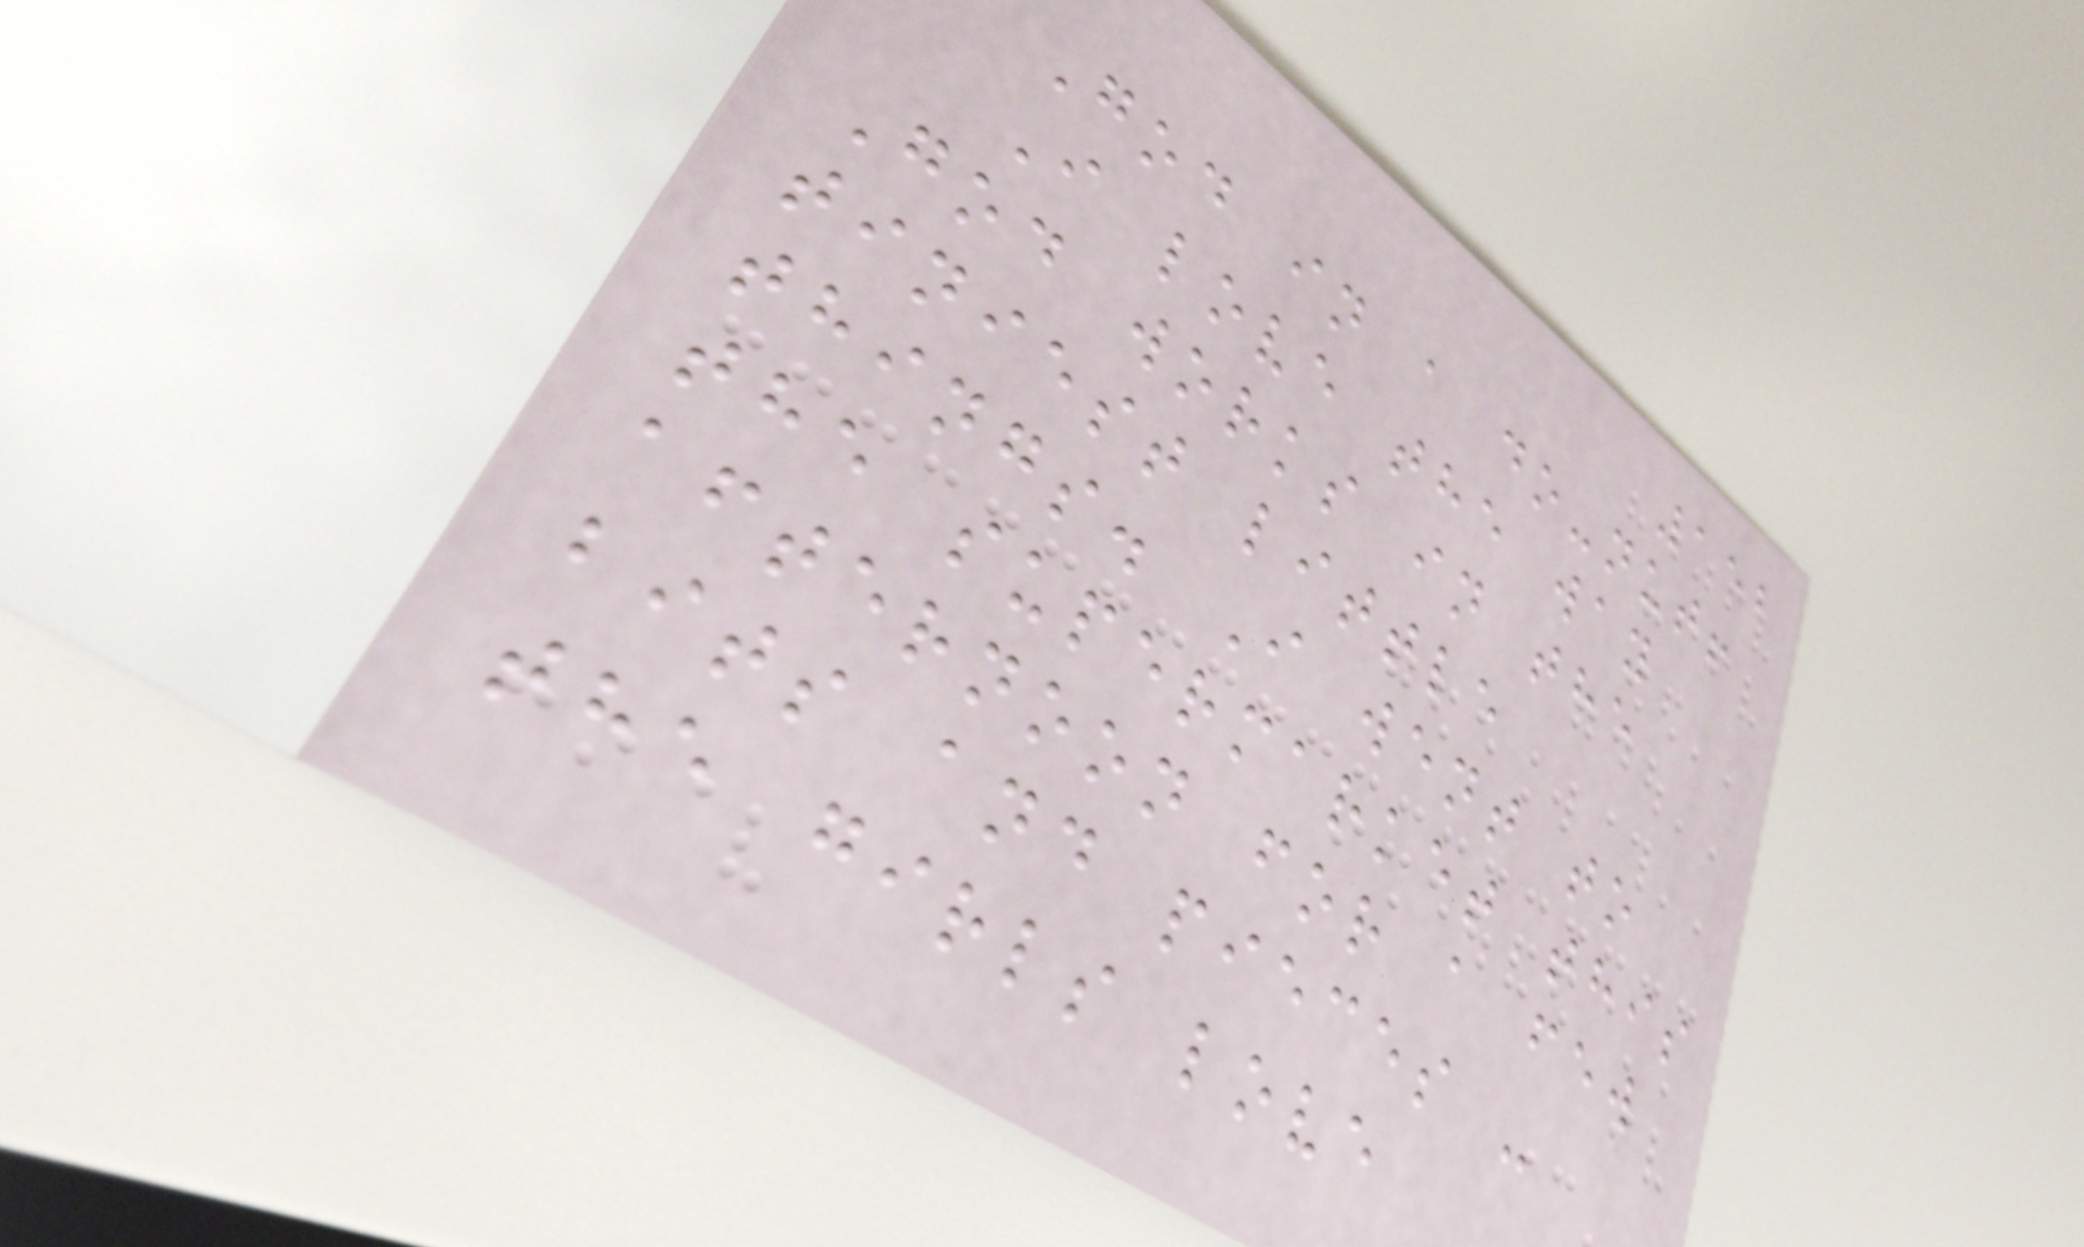152
God in a do-nut!
I love the way
God works in the
tiniest little
things. I went to
the supermarket this
afternoon for a few
bits and pieces -
the girls love
